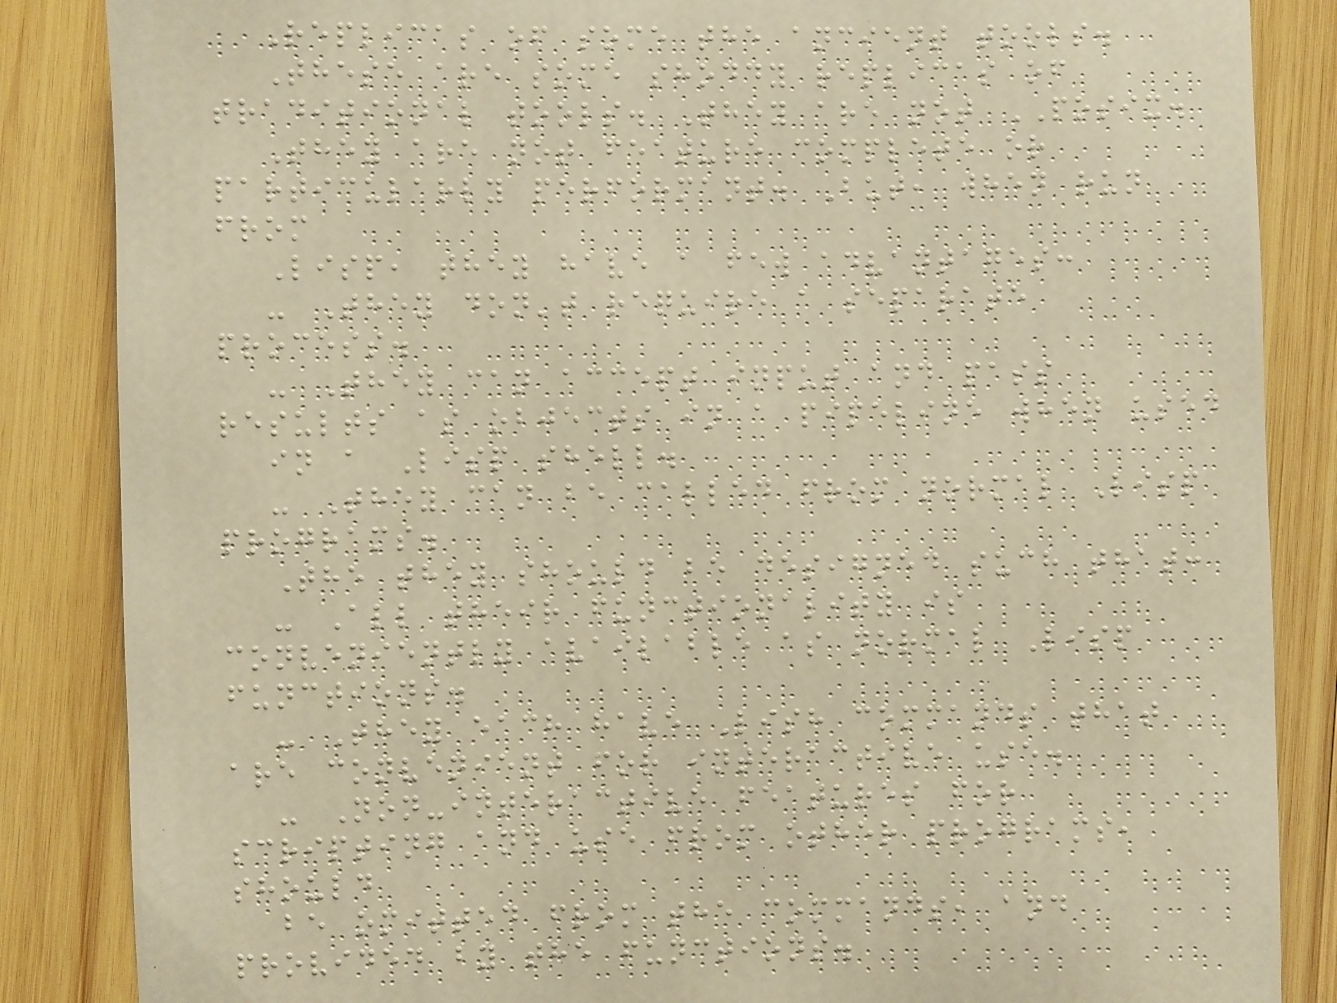Replicas of some the ancient tools.
These are some shoddy replicas of
traditional tools. They are not POSIX.
They are not feature complete or
particularly performant. But, when run
from
Lisp, they have a few advantages:
- They don't require a separate
process.
- They can accept input and pass
results as objects in a pipeline when used
in a Lisp shell.
- They can be called from normal Lisp
programs.
The they should be designed such that:
- All their functionality is
conveniently available as normal Lisp
functions.
- They each have Lish commands that
are convenient for interactive use.
- Non-interactive features for
scripting and use from other programs,
should
be omitted from the commands, and
provided by the functions.
